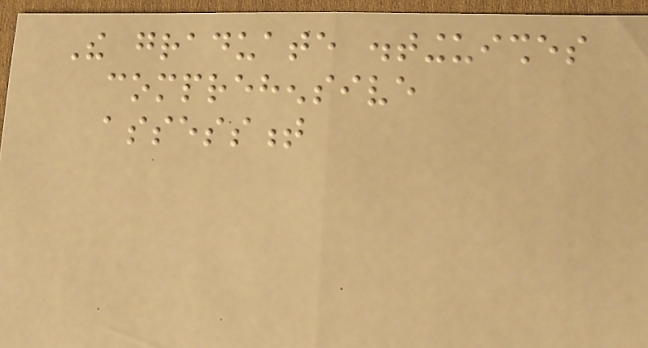The graduate distinguishes
comprehensive
assessment
